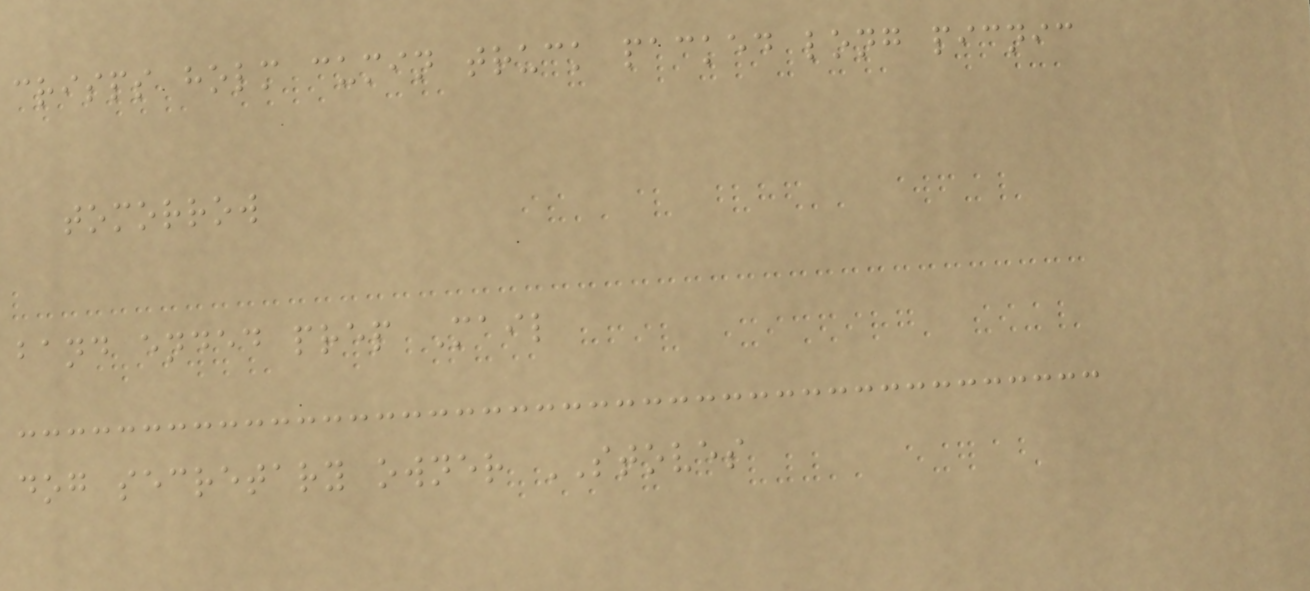crisps holm cumin truck packed long picnic
tomorrow
band ended prep Mail
dog secretary owner STOVES
